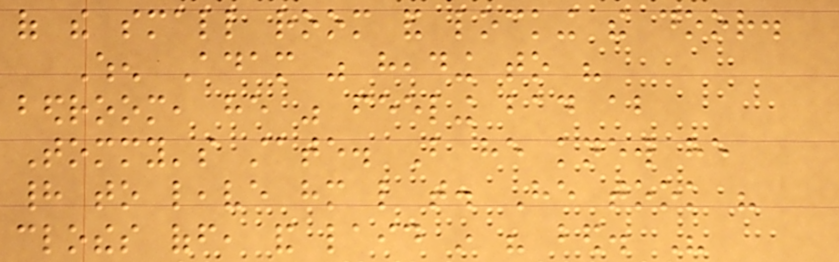of the small room and locking the door.
When Adam was heading to his
bedroom, he was feeling bad about
Tommy's state. But he knew he
had to leave him like that. He took his
clothes off, and laid in his bed. His
